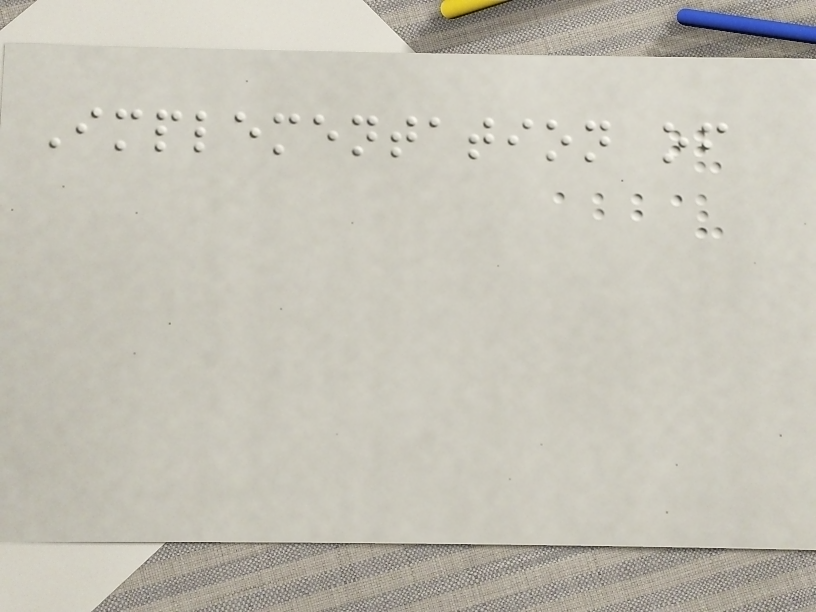Implementation of
